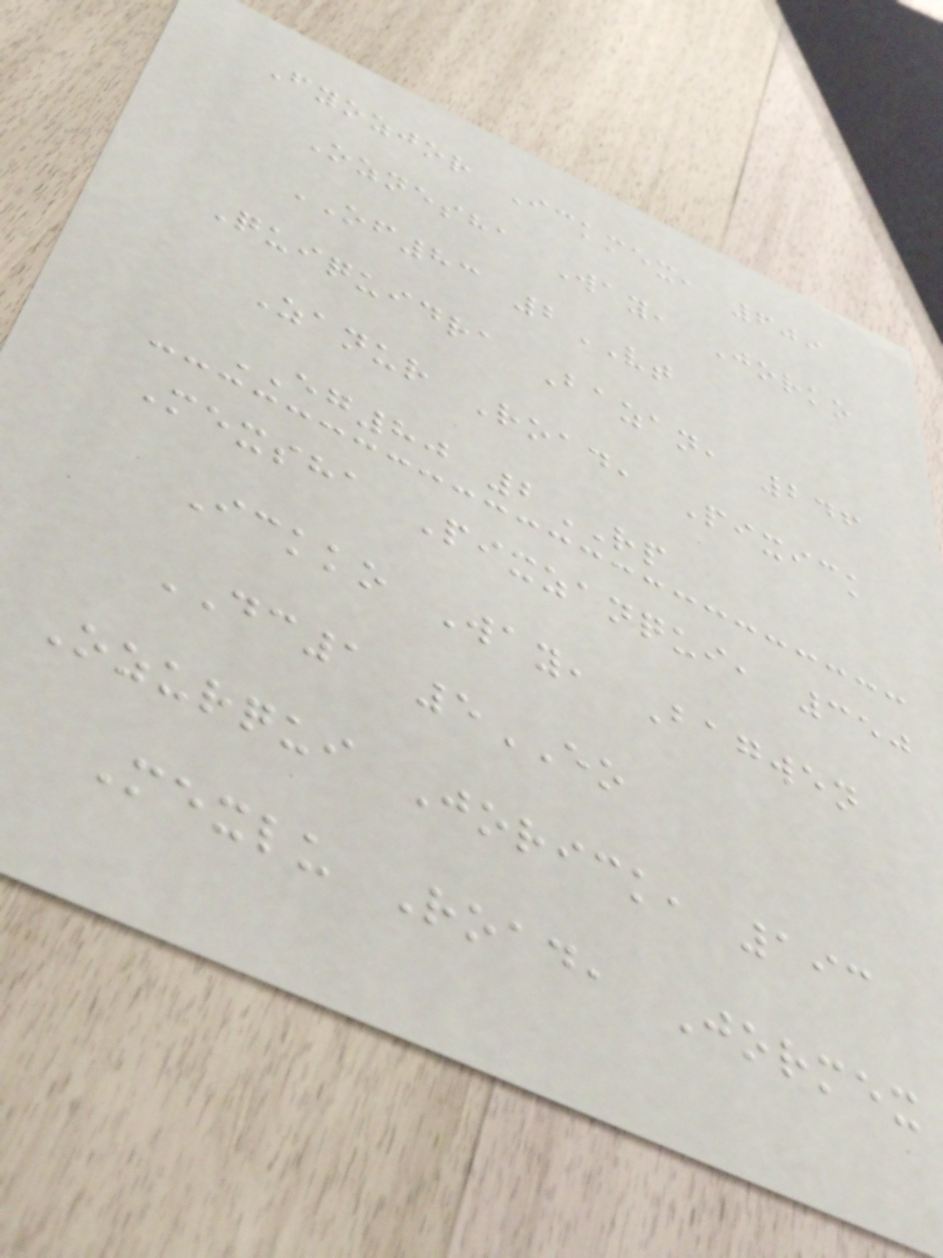Fyozjor Ickmex, 609
Oznesha Way, Jorko
OF83 2VT
Quiquidra Bazan, 246
Zanur Road, Pixick
EG80 2RP
Mexsha Pixzanqui, 350
Ickko Way, Bagwen
DC1 5EO
Ozurqui Jorick, 193
Mexlu Road, Jormex
